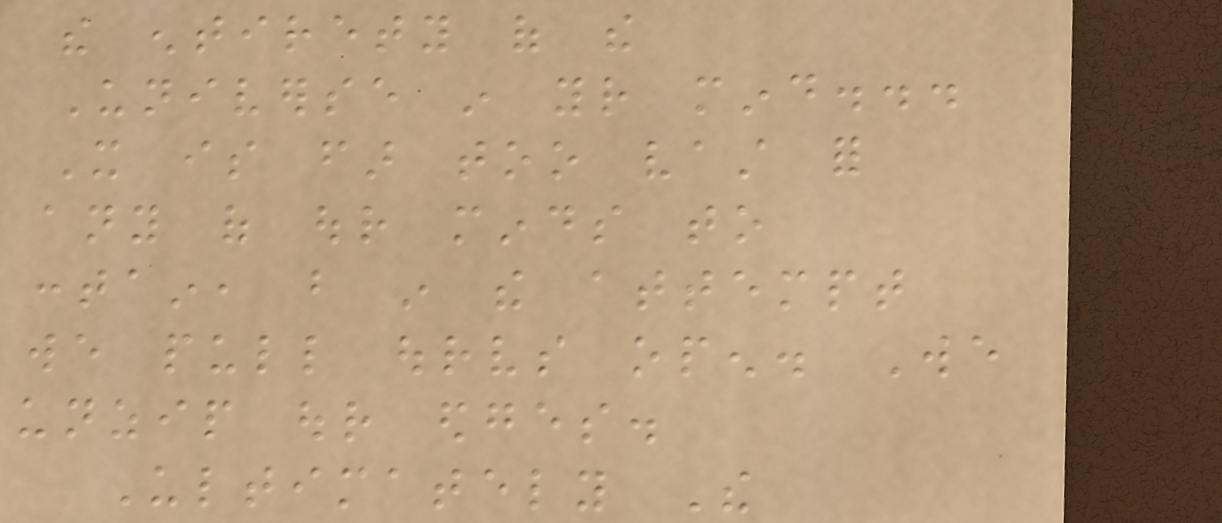the entirety of the
Universe in your mind...
It is far too vast for
any of our minds to
contain, but in the attempt
we pull ourselves open. We
unzip our edges.
Ultimately The
